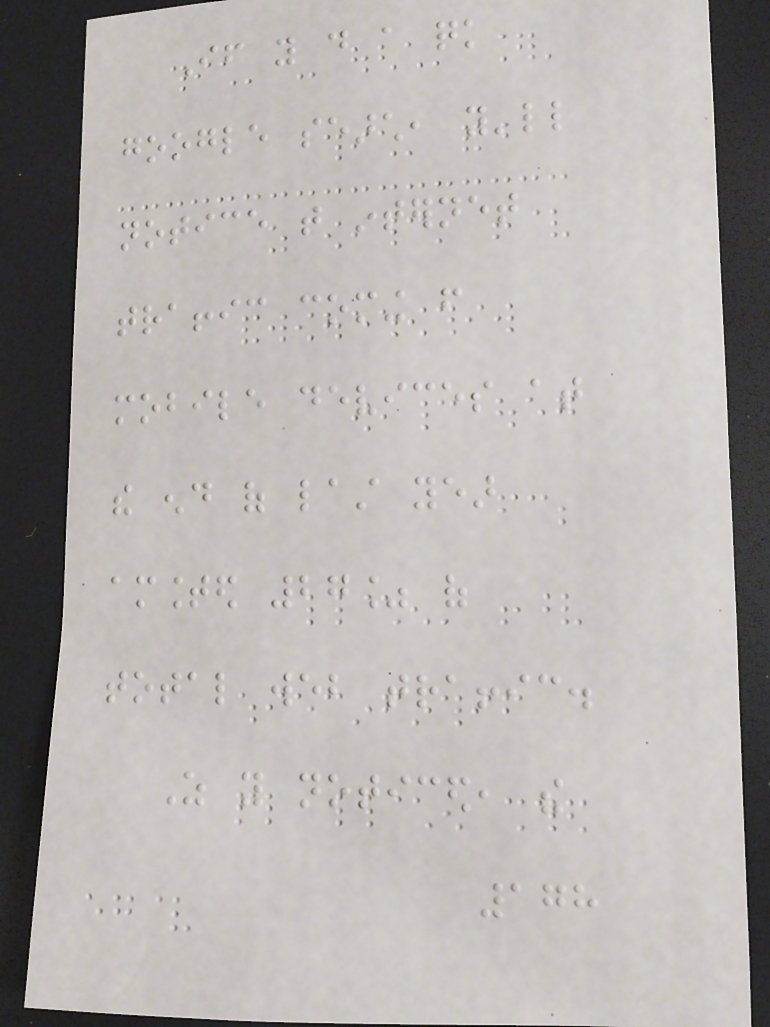If you do a quick
google search, you'll
notice that internet
traffic coming from
mobile devices at
the end of last year
amounted 27% of
total web traffic.
As you noticed, the
178
